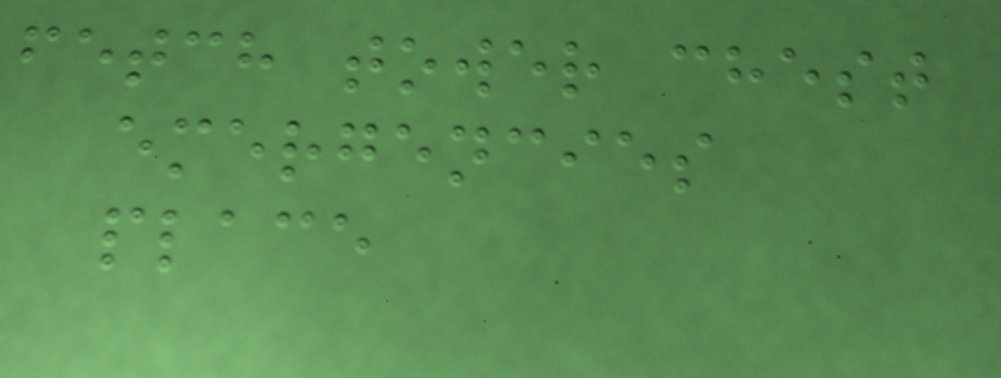fetch tower chest
emergencies
place
